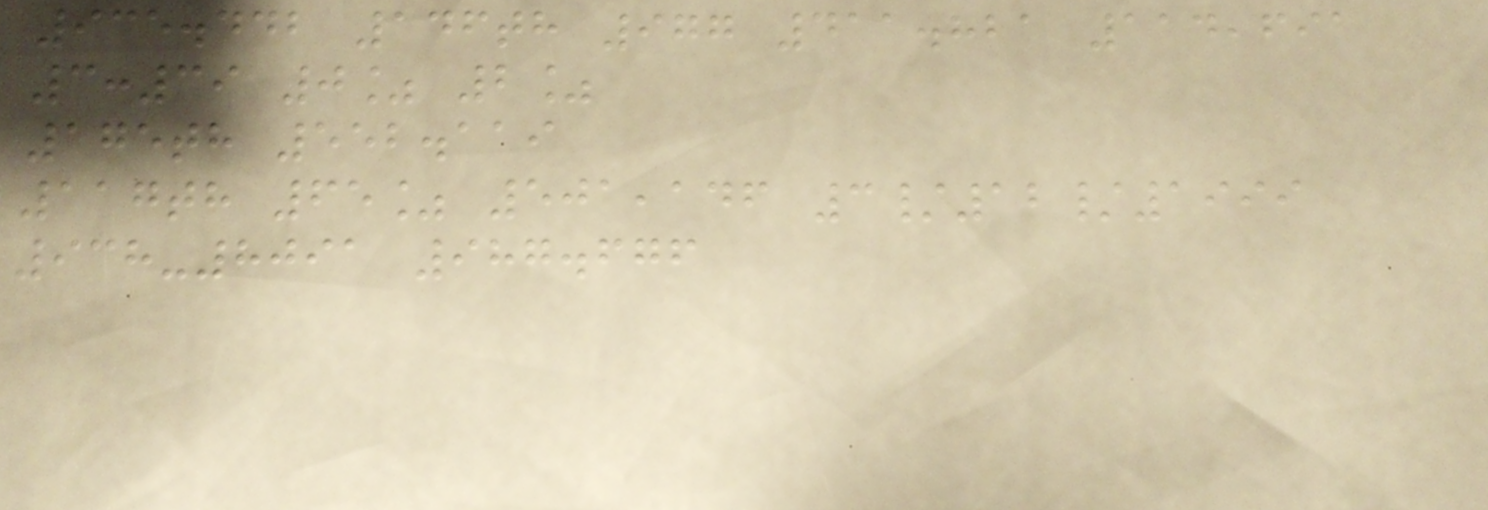935.442 146th 977 411.821 114,691
3:39 0% 2%
175th 552.119
117th 65% 501,146 3/12/1999
938-8091 987.676
